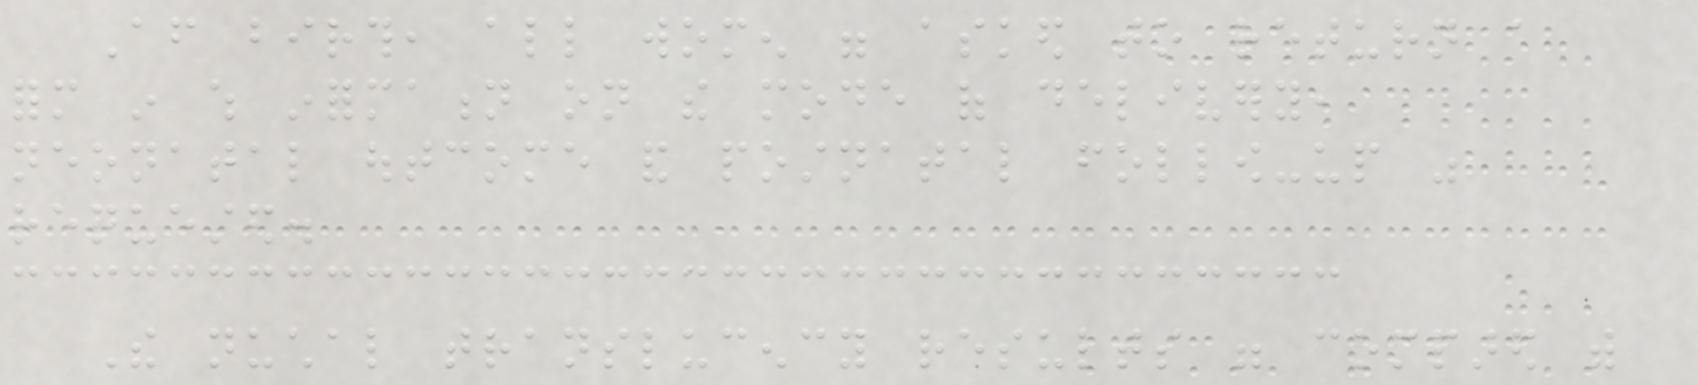After birth, all women were asked to return a
form in which information on the mode of delivery,
neonatal outcome and postnatal follow-up was
requested.
The nuchal translucency results were compared with
